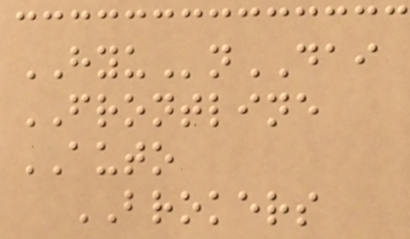HYUnDAI
FRONTLINE
AUTO
BROKERS
